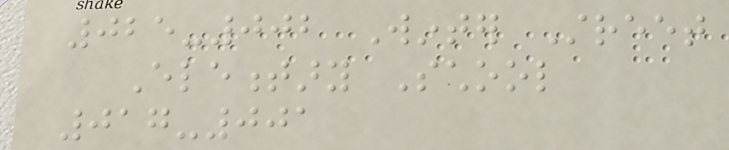025-002 Winter Street
Elementary School
017-001
